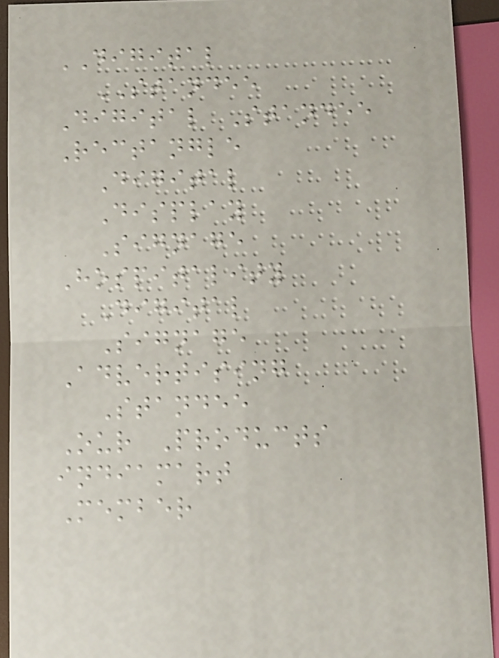DIGITAL
STANDEE
Digital Standee
Rectangle
Digital
Display
Signage
Hospitality
Digital
Signage
Advertising
Standee
Our Products
indiamart
Member
